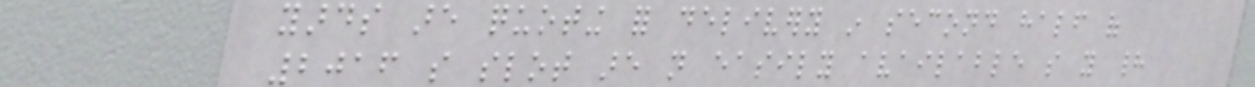yards are quoting for delivery in second half of
2016 so slot are not easily available so you had
